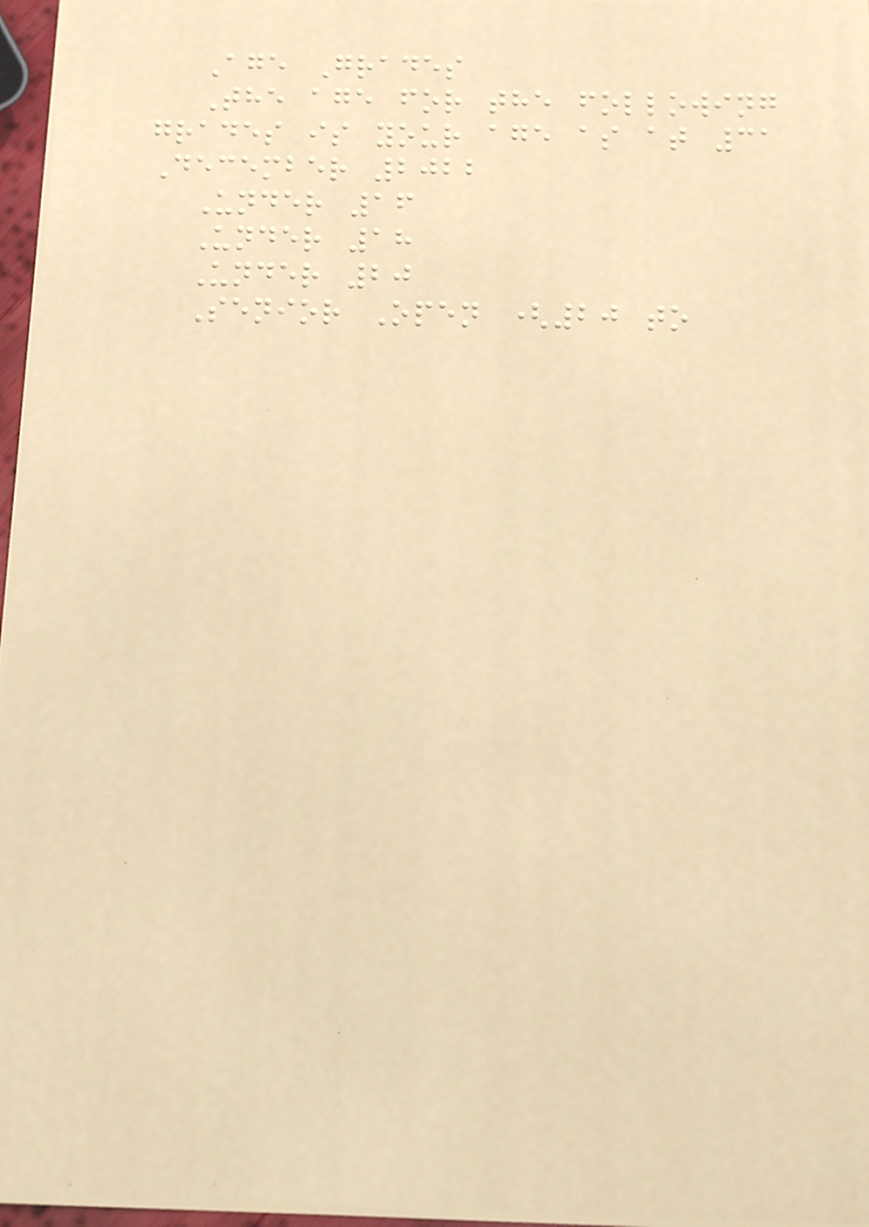Age Grades
The age for the following
grades is your age as at 31
December 2022
Under 16
Under 18
Under 20
Senior Open (20 to
